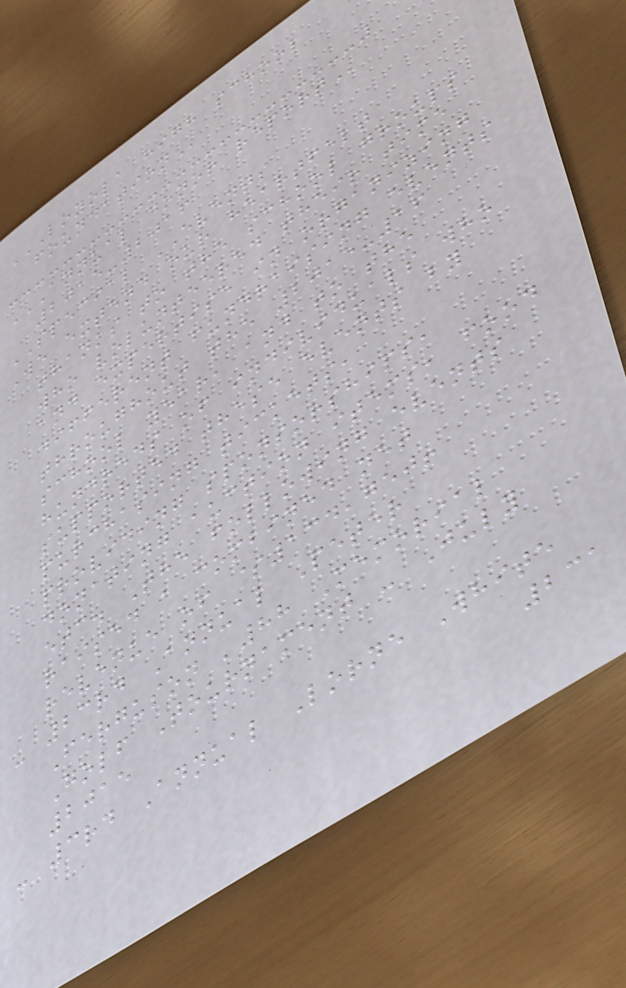LOYOLA HIGH SCHOOL
FOUNDATION
ANNUAL DONOR REPORT
2015-2016
SPECIAL EVENTS
We extend our heartfelt
thanks to the school groups
who volunteered their time
and expertise in organizing
different fundraising events
throughout the 2015-16
school year, and to the
hundreds of individuals who
supported these events by
purchasing tickets,
providing sponsorships,
donating auction items, food
etc. The following events
raised a combined net
revenue of $134,750!
- 23rd Annual Peter
Ferguson '88 Memorial
Golf Tournament - July
2015
- 3rd Annual Lorne White
231
